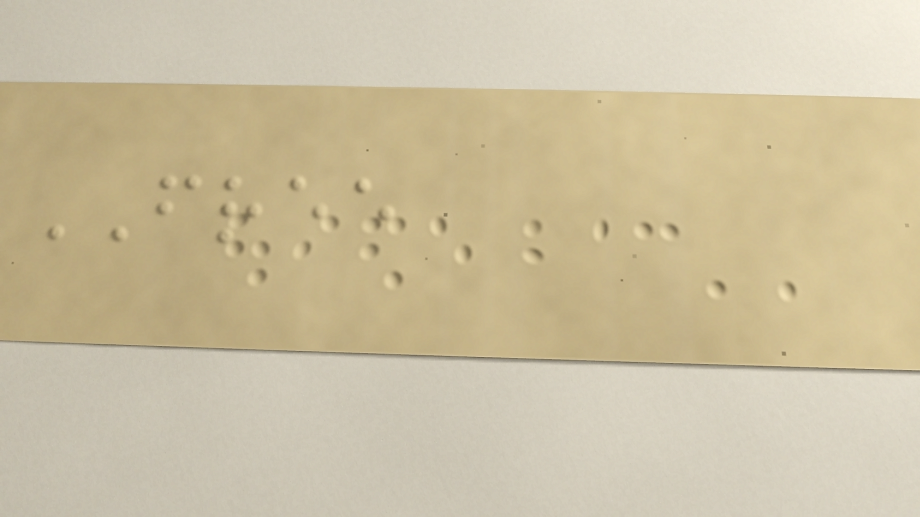FREE
